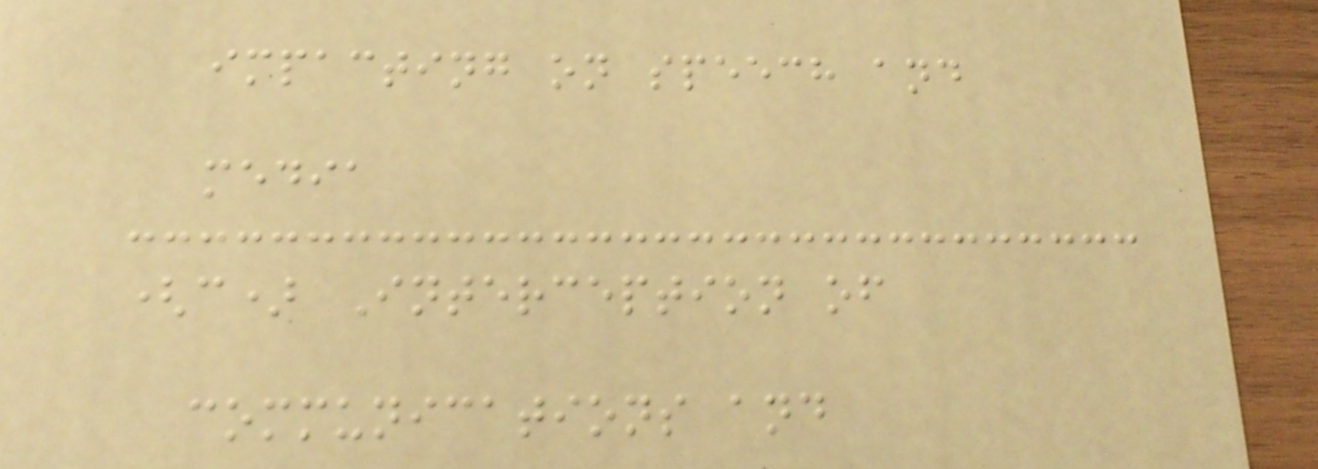impacting on speech and
media
(c) Interception of
communications and
